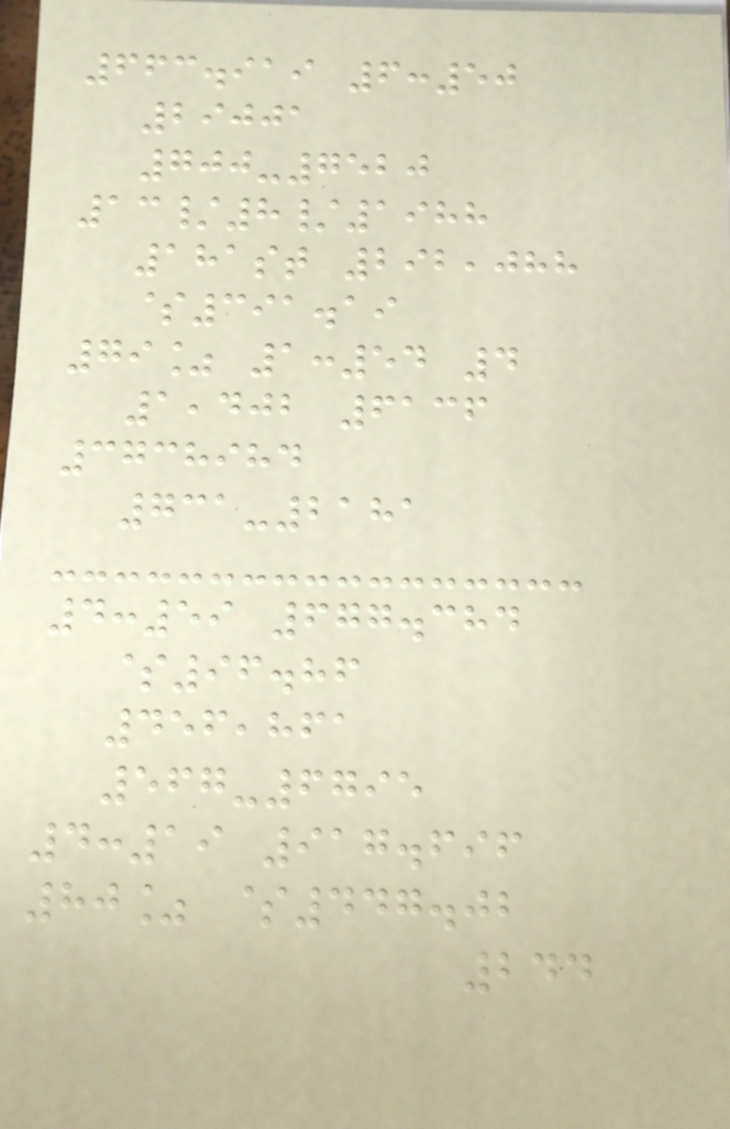663.919 6:50
29001
700-7520
13/8/1988
181st 292,088
$391.19
79% 1:54 4
1,402 6136
3738984
731-2181
4:59 677.384
$96.86
456,861
567-6795
4:19 917.696
80% $447.02
244
